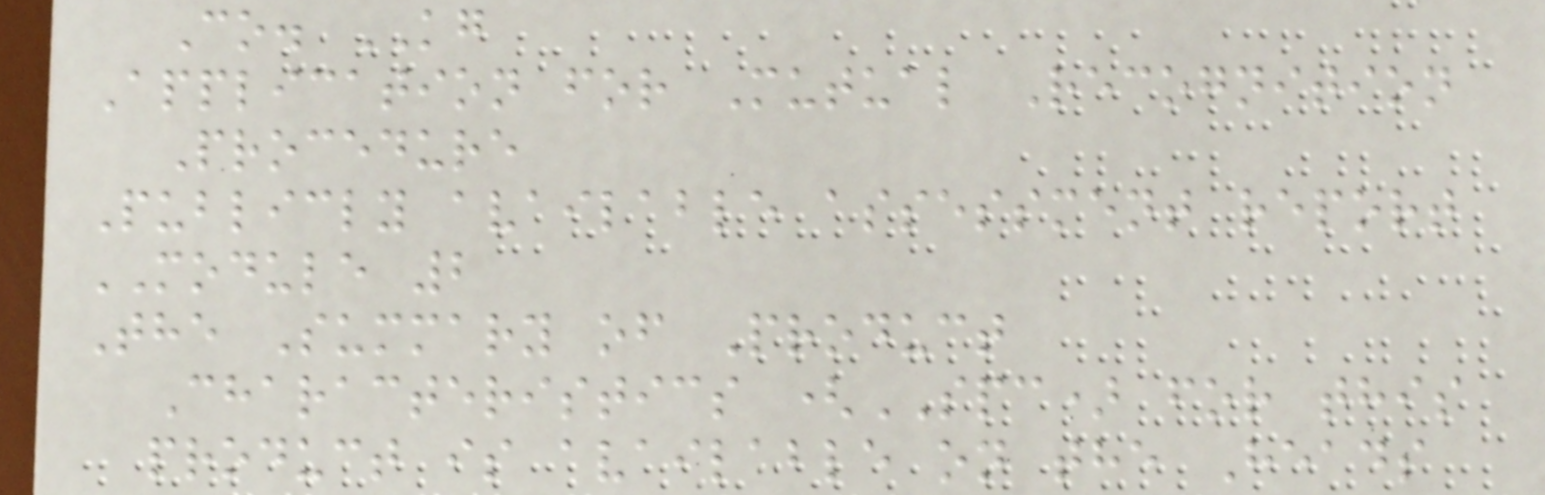Co. KG
Application for Mutual Recognition
Procedure
Publicly available assessment report
MODULE 2
The Summary of Product
Characteristics (SPC) for this
product is available on the Heads
